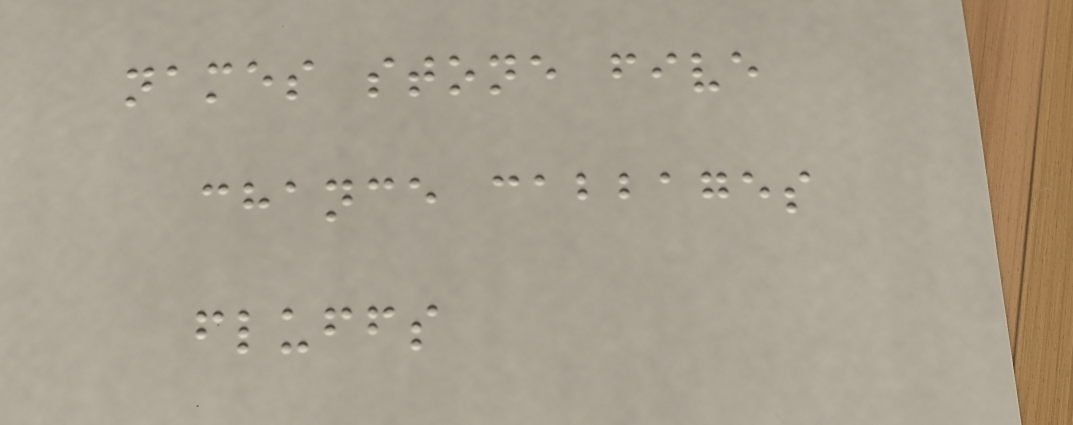names stone five
chance cabbages
fluffs
